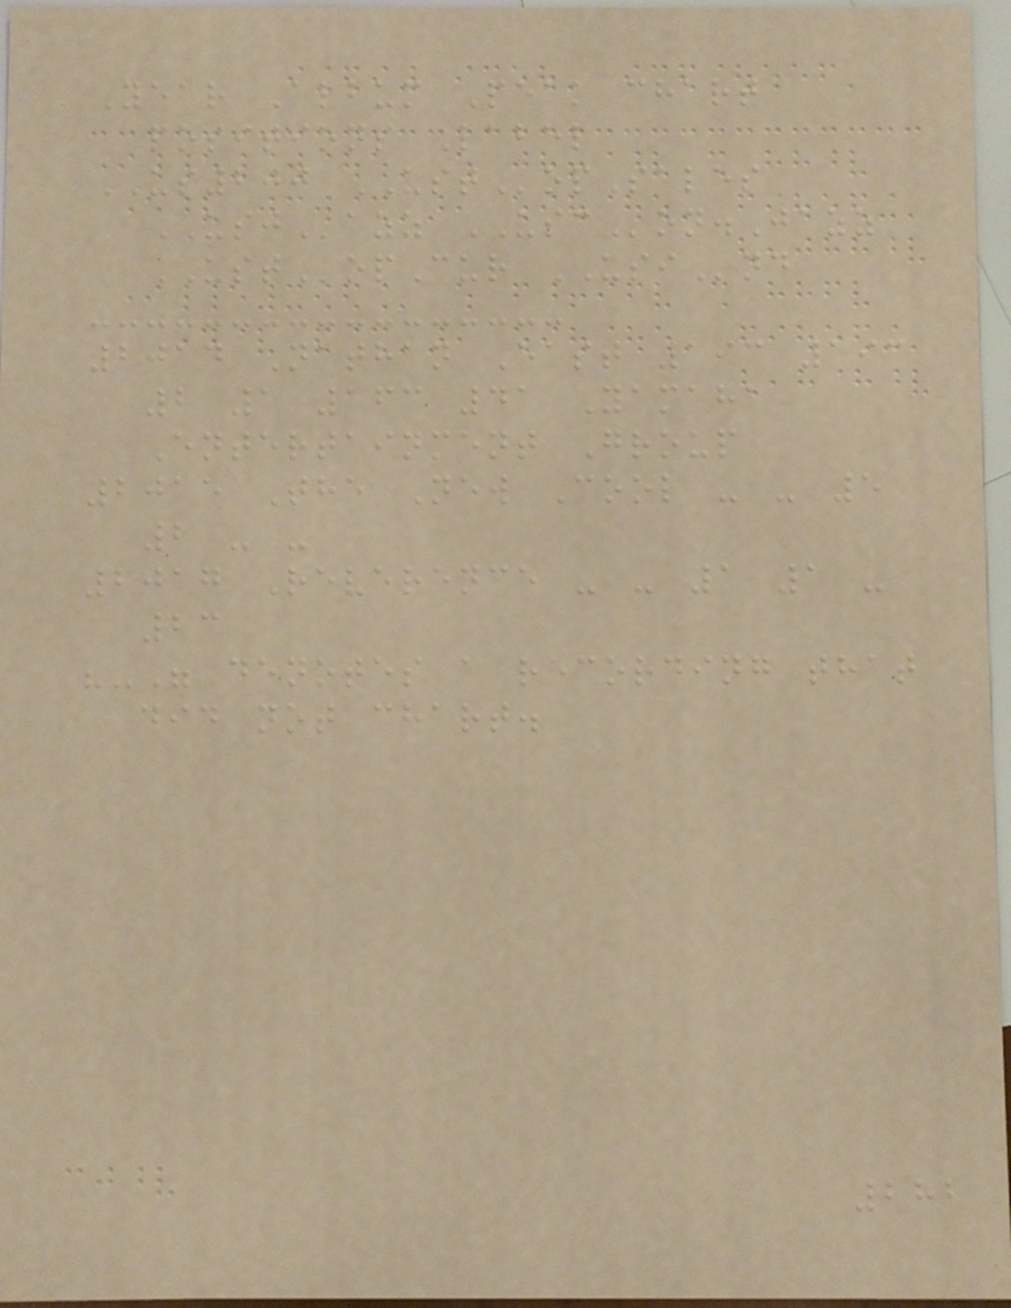Year Album Peak chart
positions Label
US200 USTopSales
USJazz USCon.Jazz
USTopCur USInd
2014 Nathan East 193 193
2 1 163 41 Yamaha
Entertainment Group
2015 The New Cool - - 5
2 - -
2017 Reverence - - 1 1 -
23
"-" denotes a recording that
did not chart.
282
